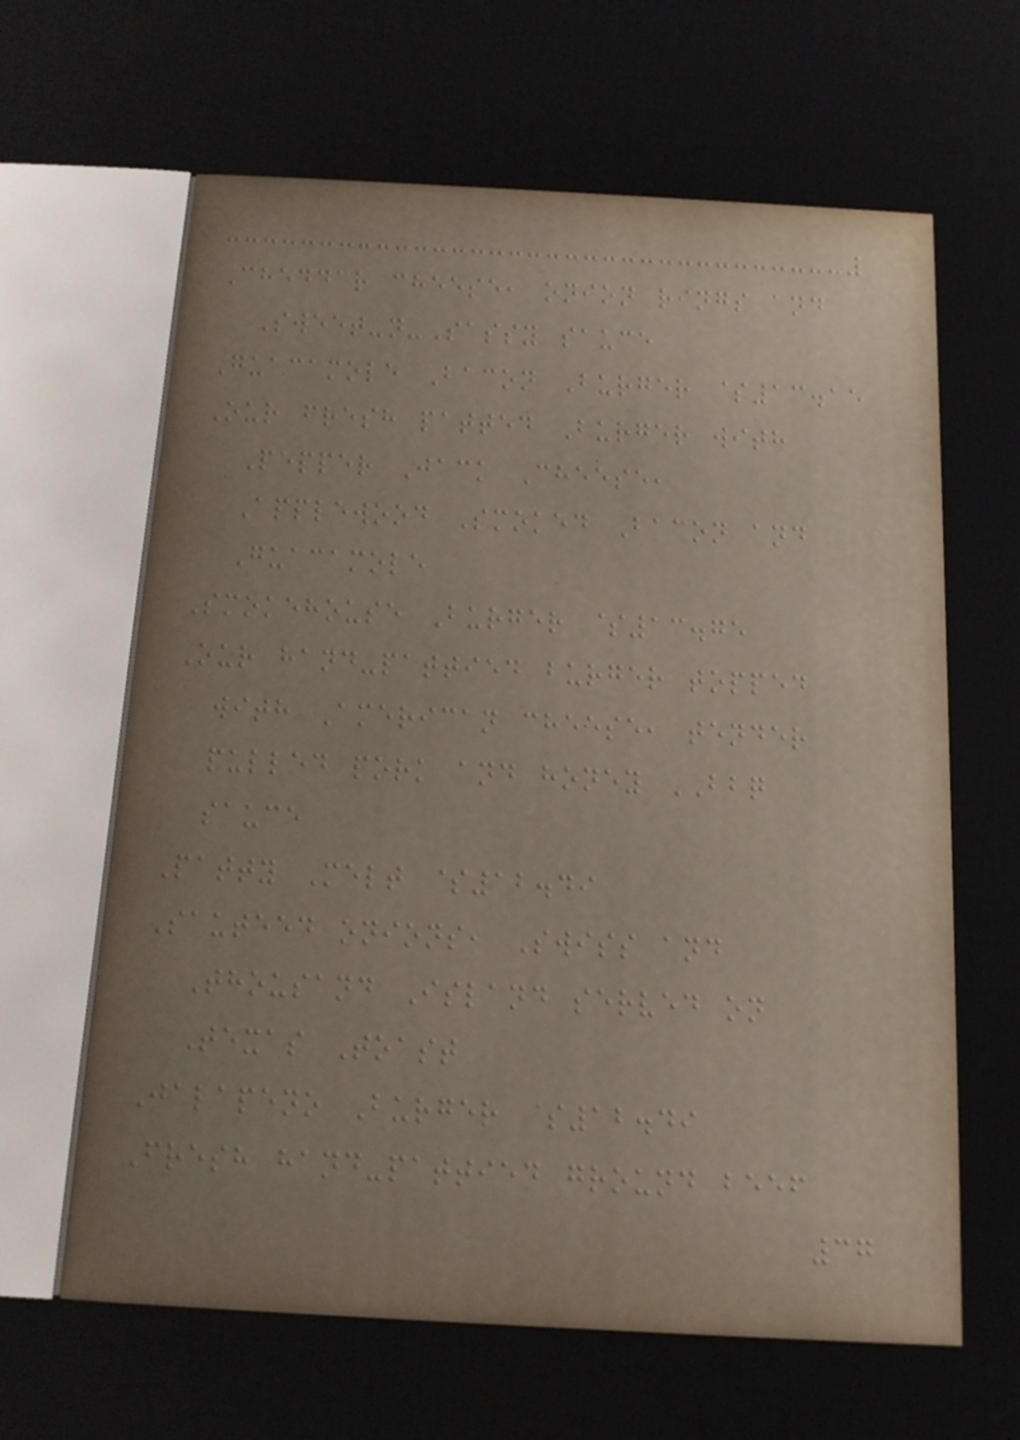Cheddar cheese, onion rings and
Sweet-n-Sassy sauce
Guacamole Bacon Burger $13.15
Our fresh patted Burger with
Pepper Jack Cheese,
Applewood Smoked Bacon and
Guacamole
Smokehouse Burger $13.75
Our hand-pattied burger topped
with American cheese, tender
pulled pork and honey BBQ
sauce
Patty Melt $12.49
Sauteed onions, Swiss and
Thousand Island served on
Texas Toast
Jalapeno Burger $12.49
Fresh hand-pattied ground beef
37
